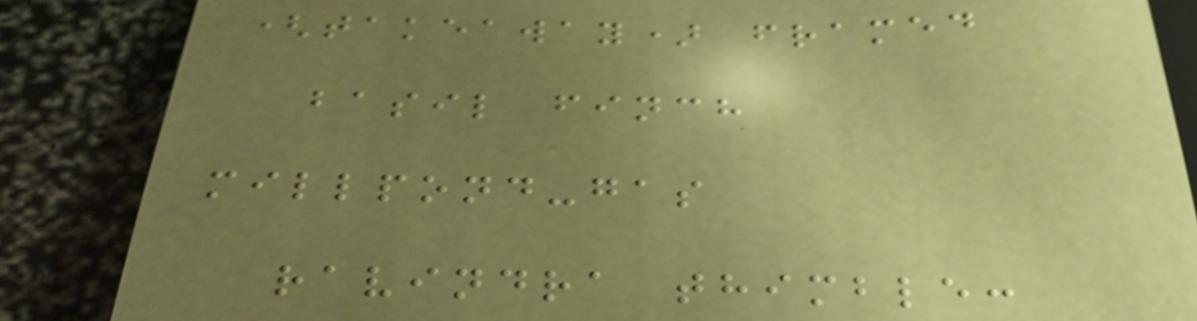(takeaway) framed
basil finch
millpond-gas
ravindra thimble:
